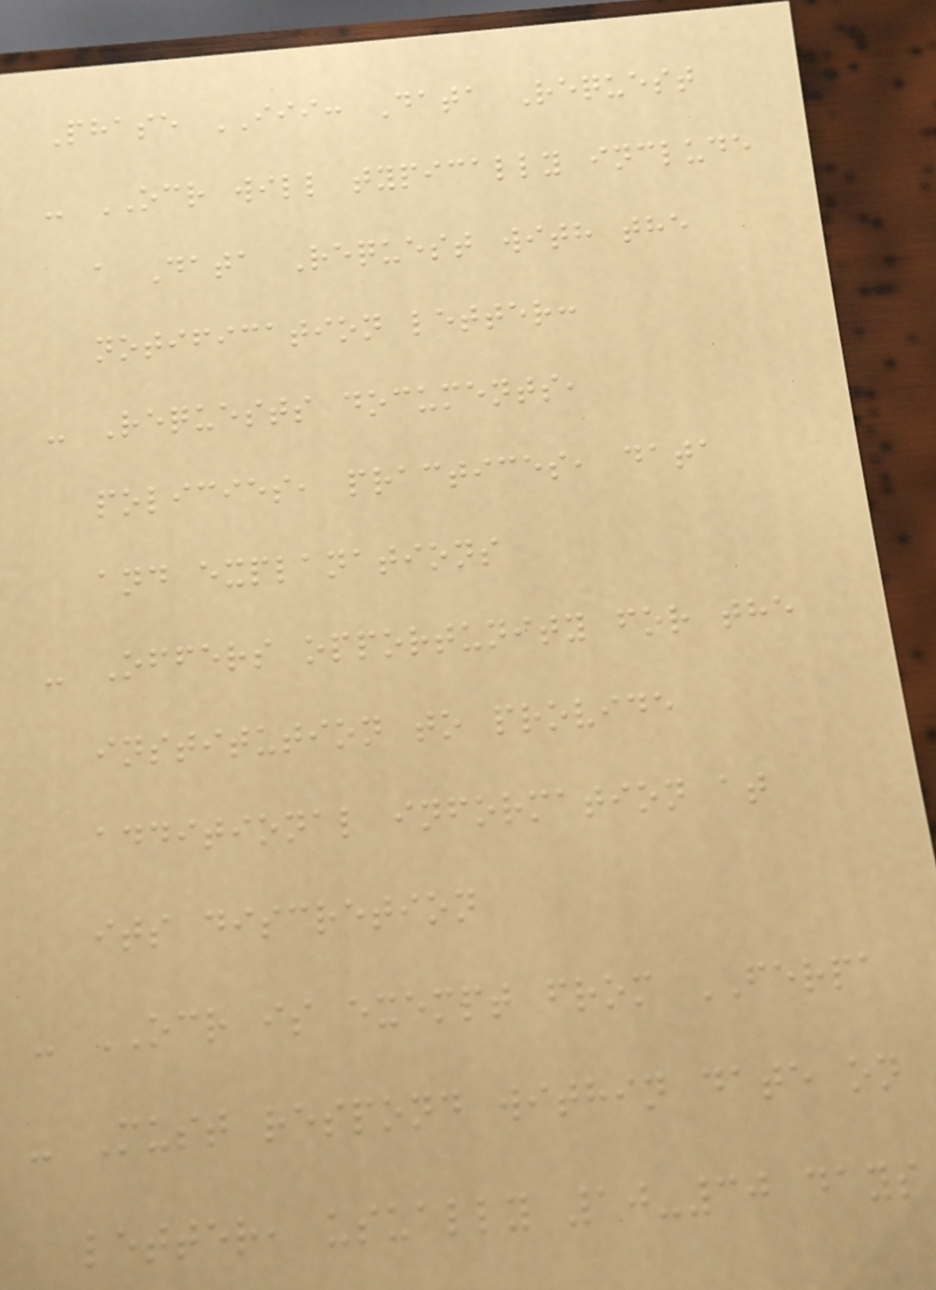Phase III: Data Request
- OCR will typically include
a Data Request with the
notification letter:
- Requests documents,
policies, practices, data
and explanations
- Offers opportunity for the
institution to provide
additional information at
its discretion
- OCR is exempt from FERPA
- Must respond within date on
letter, usually 10-30 days
